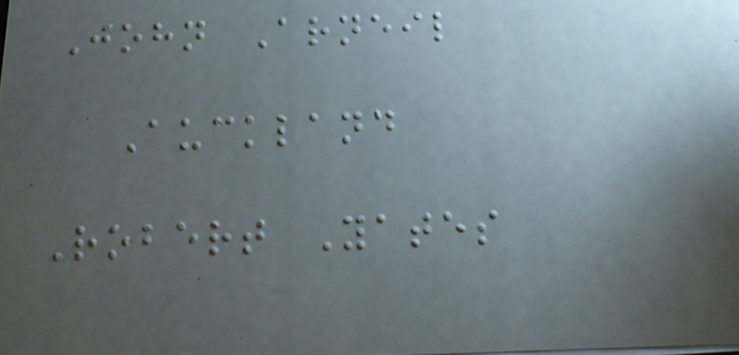John Arneil
Auckland
Robert Yates
